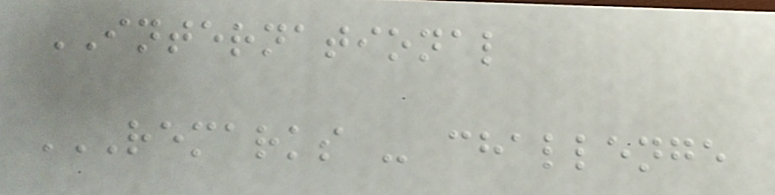INTERNATIONAL
REMARKS - CHALLENGE
